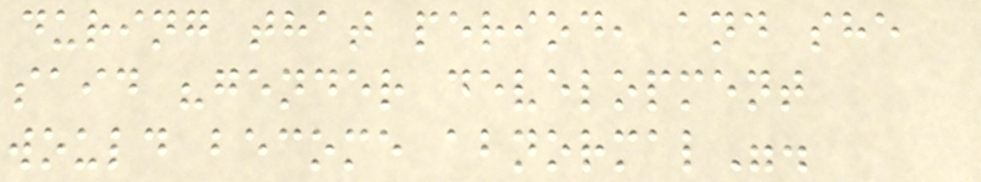during that period, and she
said "gender development
would become abnormal".
